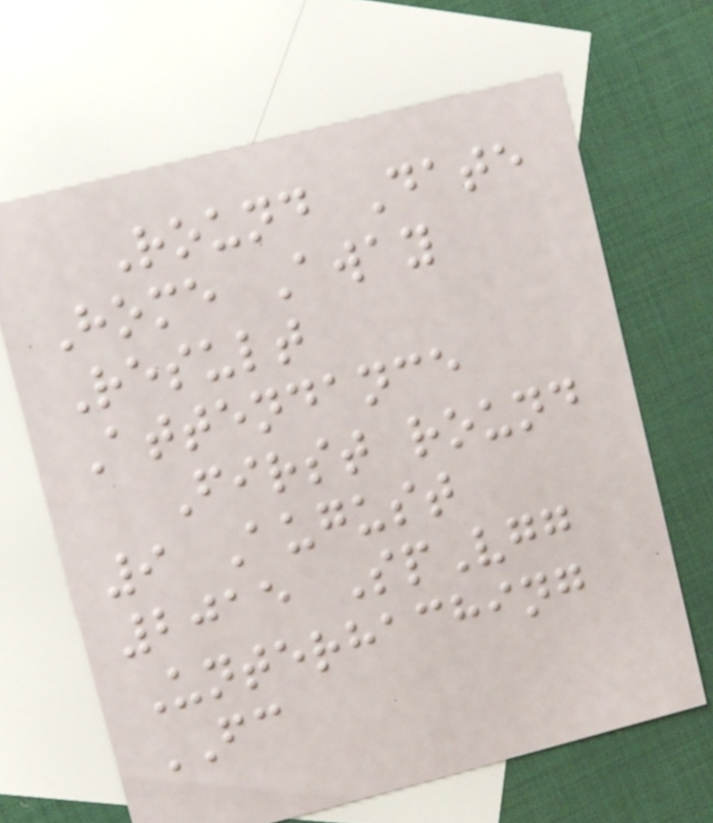Round Date
Home Away
Result
Attendance
First round
9 August
2015 SpVgg
Unterhaching
FC
